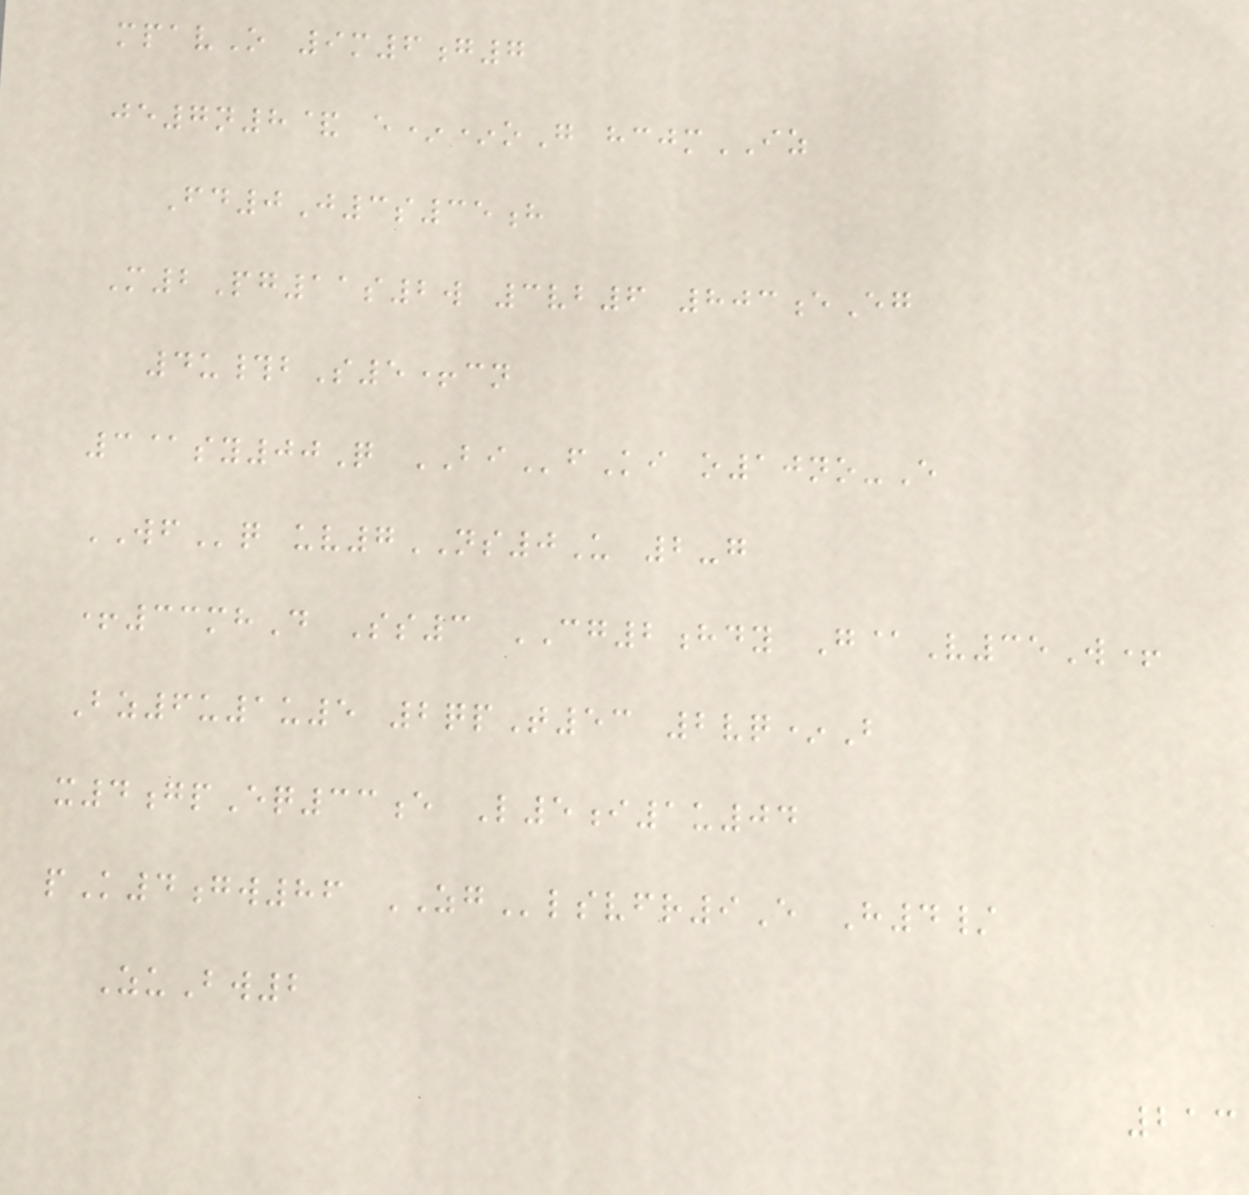mpavO 9m6g7
je7n8& e**oG hcjmIZ
Fd0J3s35h
M2Pg11s2w 3vb6 803eEg
4u#bS5+cn
3@sy00Q BIfKi o10no-E
WFq uv7NS0U 2-g
+33mhD Ss3 CG2hdy G@V35W+
Bz6u1u5 2qpT53 2vq*B
x4gpEq33e L5i1u04
pK4gw86 ZGlsvfr9E H4/
ZuBw2
213
